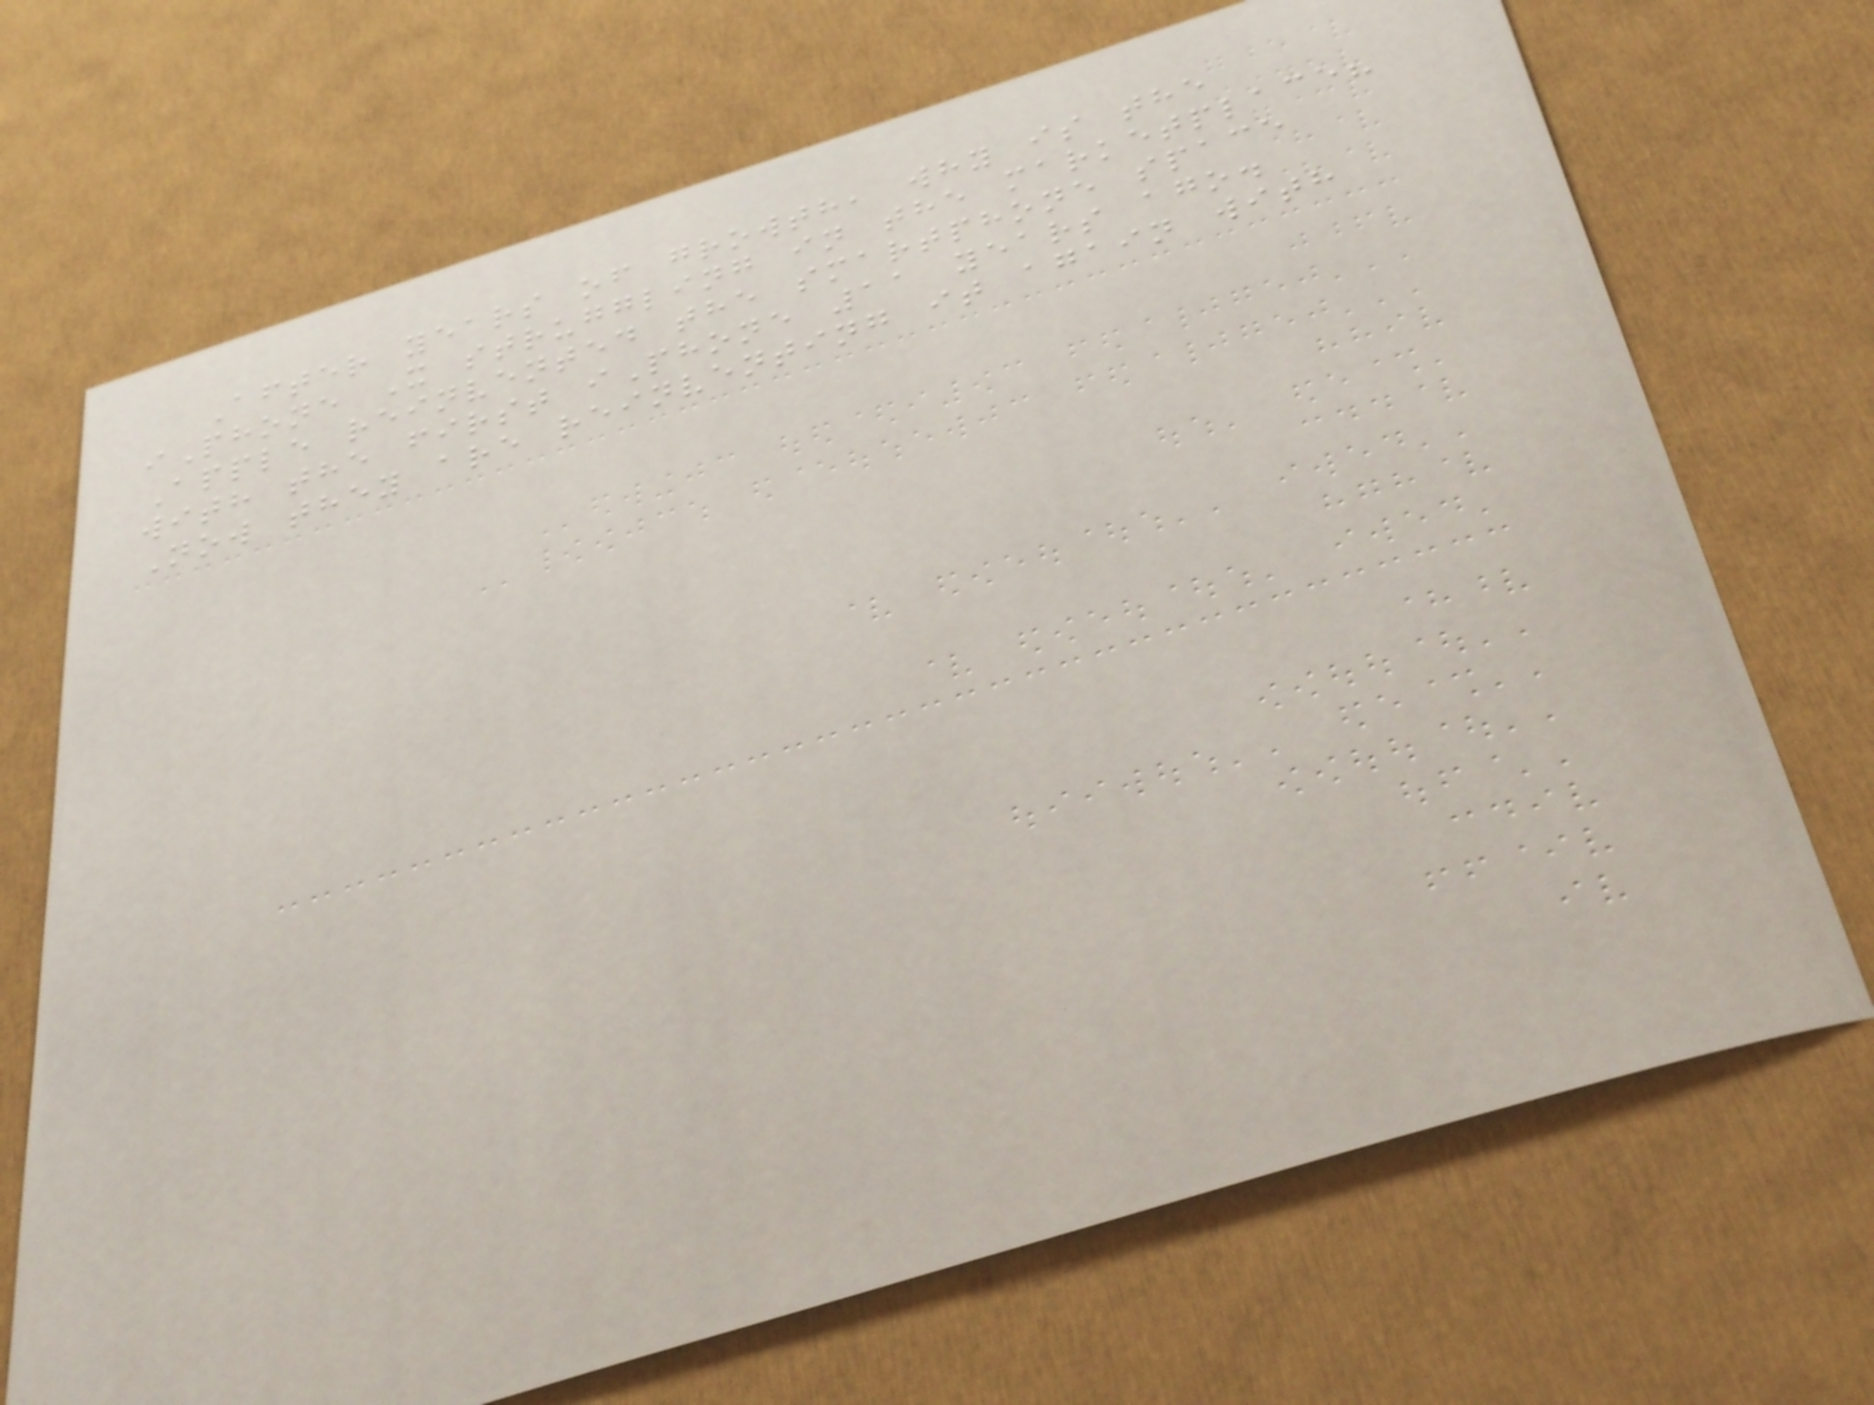After years of growth, why is the
iPhone X struggling in the marketplace?
Apple reinvented the smartphone space
with the first iPhone 11 years ago.
Now they are reinventing it again with
